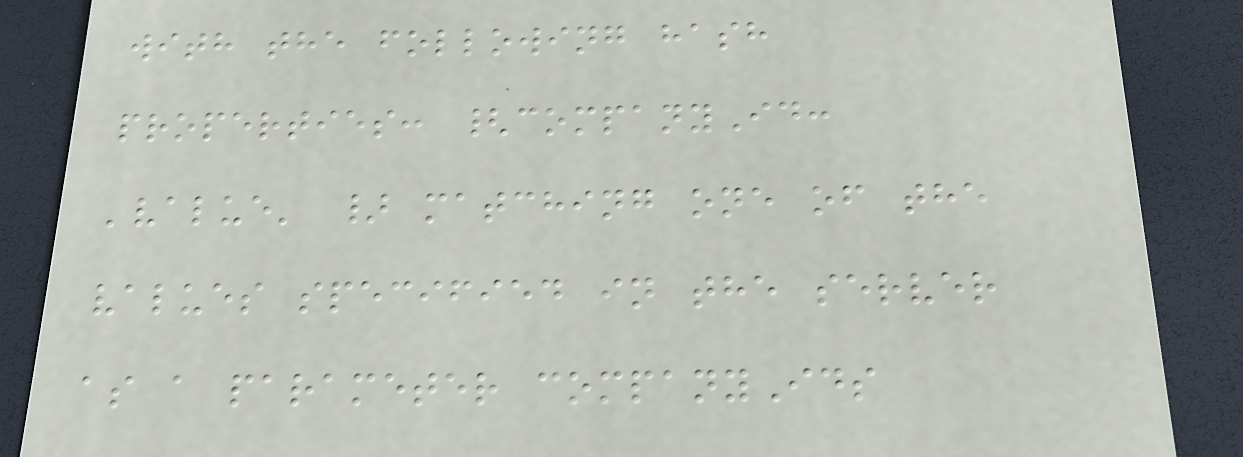with the following hash
properties: {companyId:
'value' } matching one of the
values specified in the server
as a parameter companyIds
